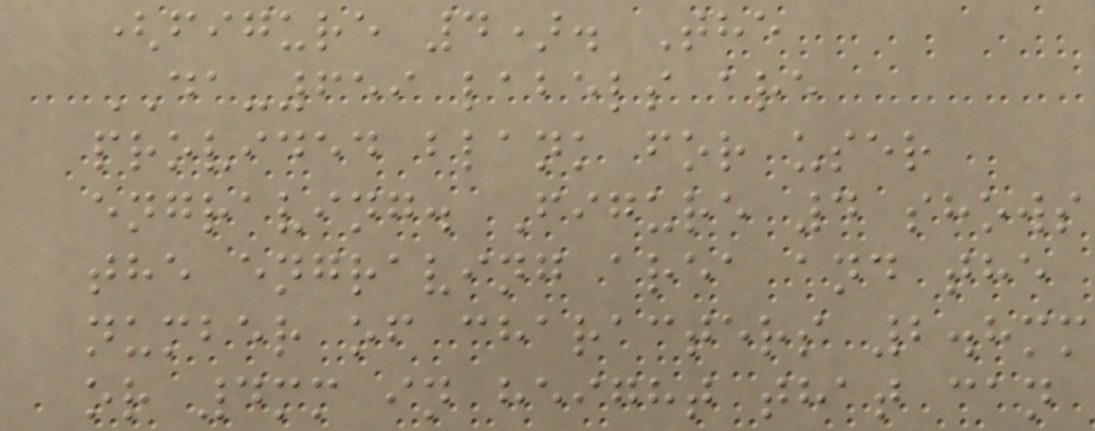(figure 4). The
DA-659 labels are
provided blank for user
engraving. Figure 4 shows
the engraving area and the
number of characters 2.8mm
or 4mm in height that can
